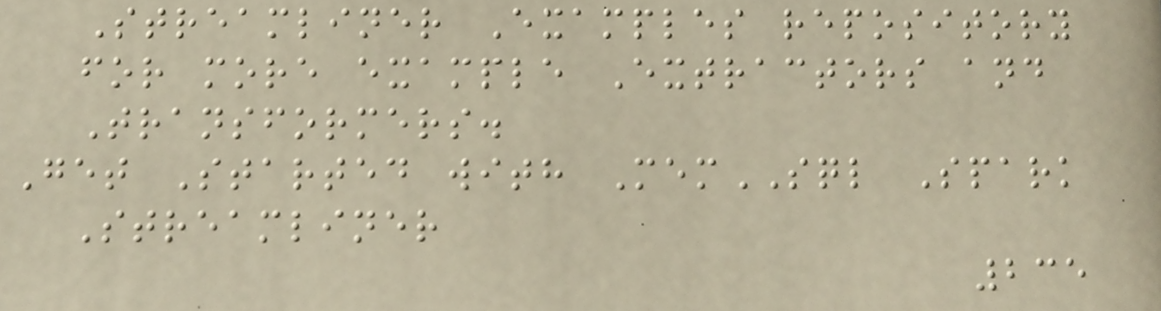Streamliner Examples repository
for more example Extractors and
Transformers.
Get Started with MemSQL Spark
Streamliner
235
